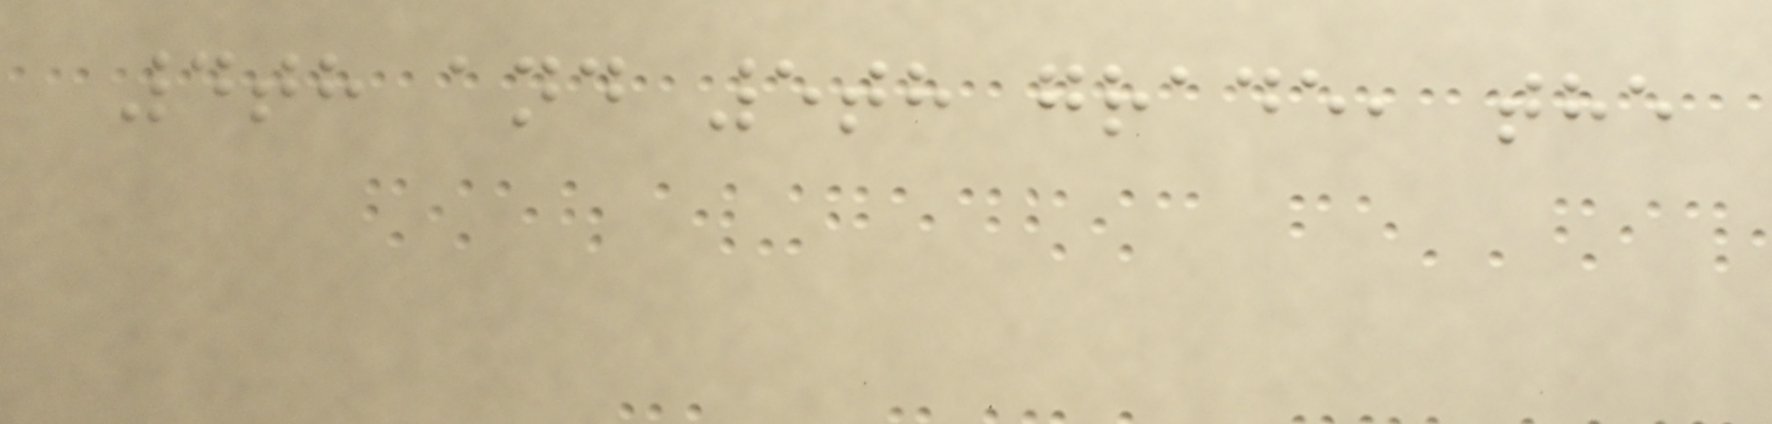4th and 5th grade, the
